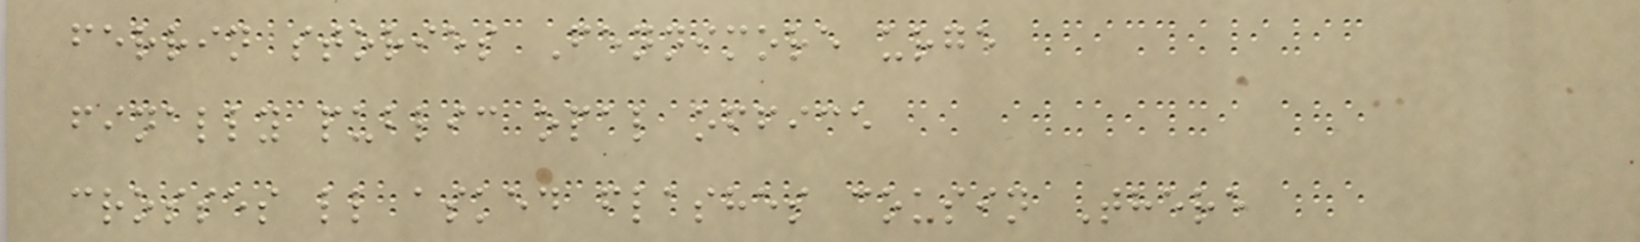ferrin stories Fennimore urge
finally public opal office
crosses ll asked flashes cousin There
